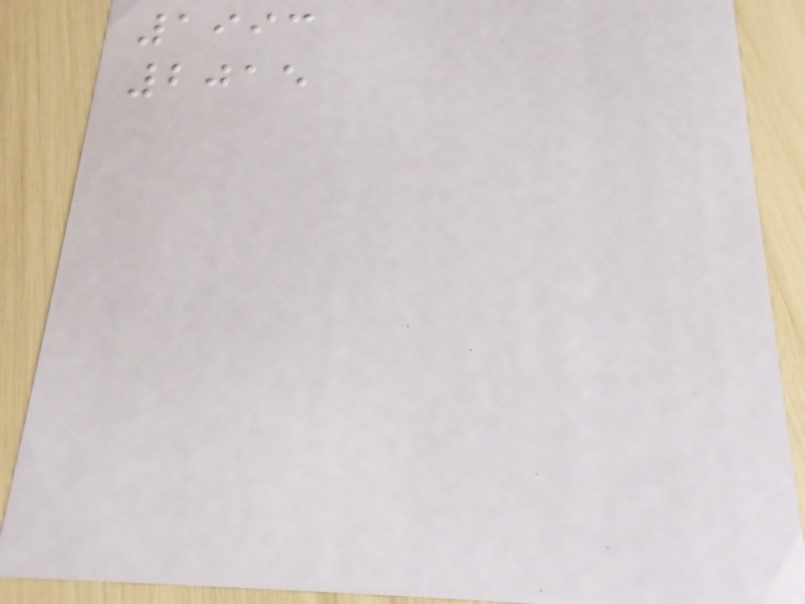1993
2015
